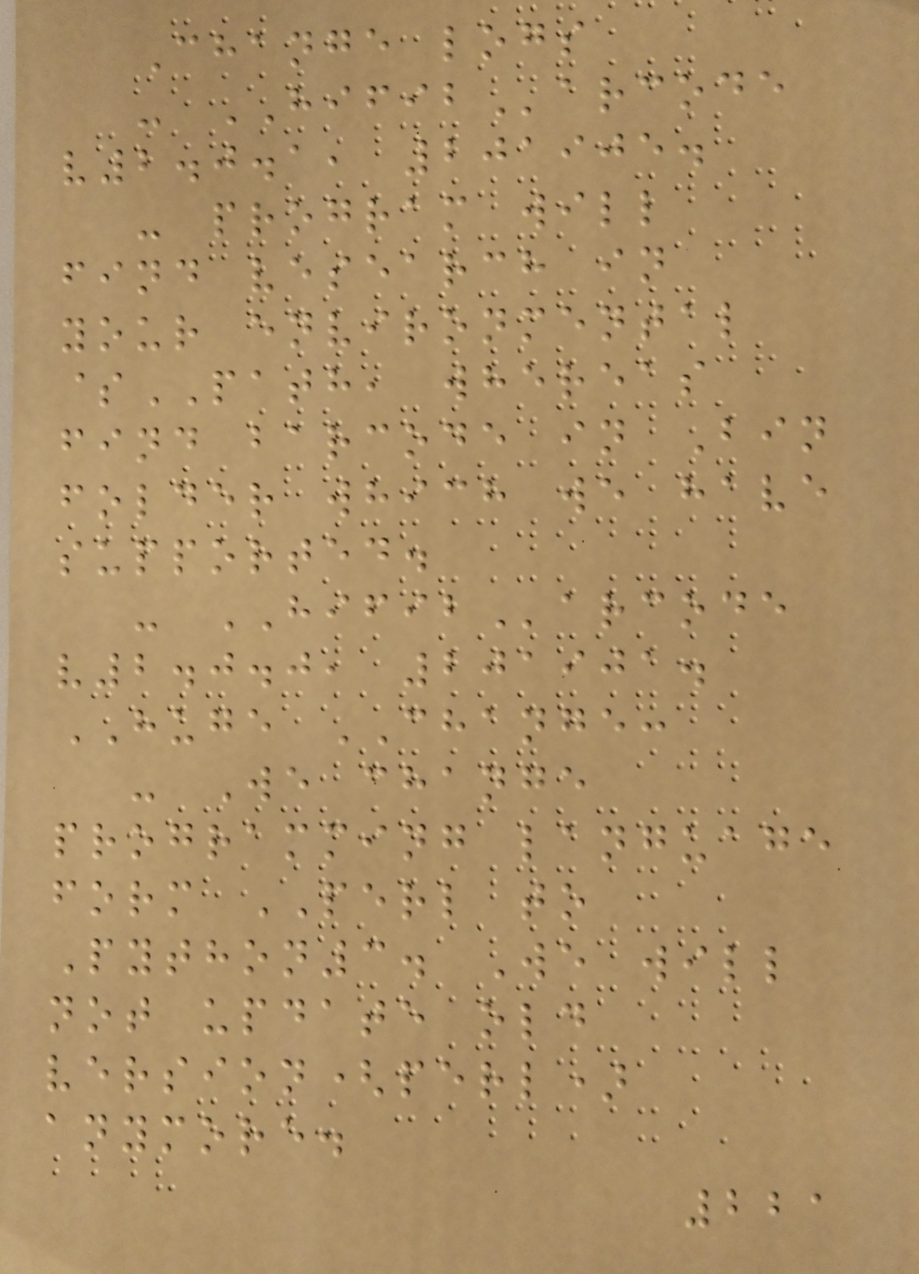Change logs
- HIFIBarcode
v2.0.1, 201905.
- program will
find vesearch in
your environmental
$PATH, whereas
find barcode in Bin
folder which we have
supported.
- HIFIBarcode
v2.0.0, 201901.
HUGE CHANGE:
- We change
programming language
form PERL to
Python3. We will
not update old
version(perl)
anymore.
221
